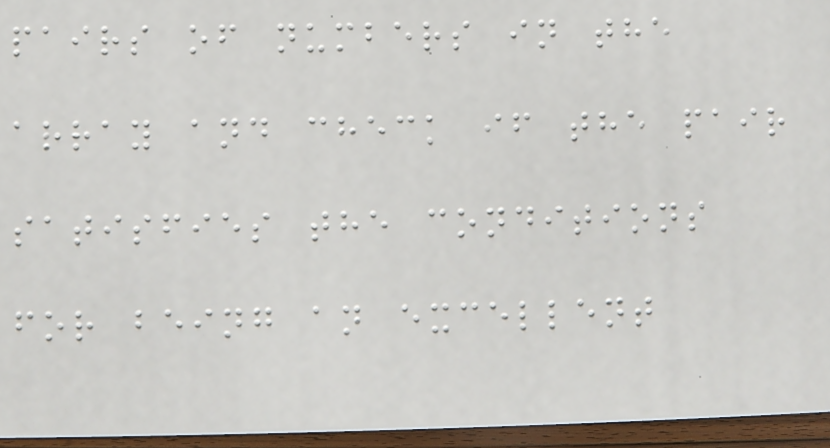pairs of numbers in the
array and check if the pair
satisfies the conditions
for being an excellent
